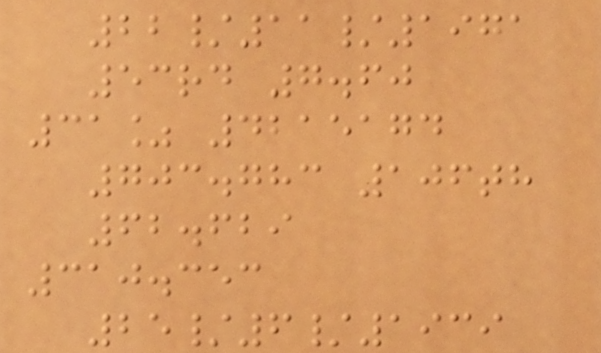22/11/1971
53rd 7.60
31% 4215174
703.783 106th
62.629
310.353
25/6/1939
